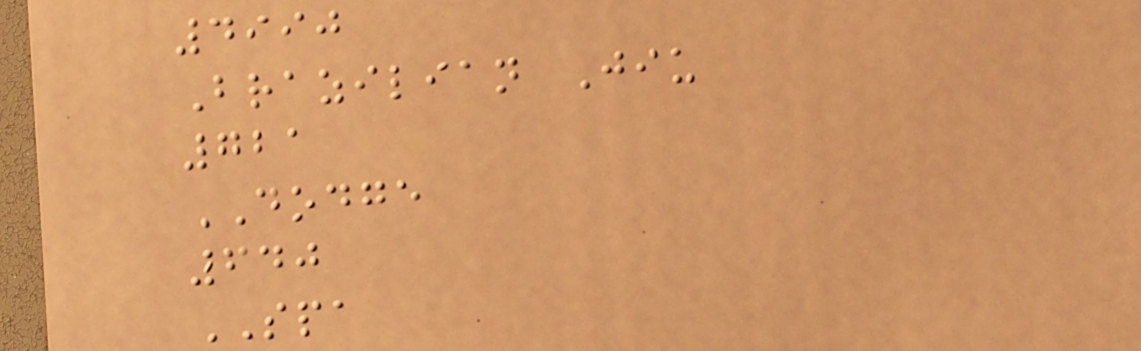4990
Brazilian Jiu
721
DODGE
640
SPA
